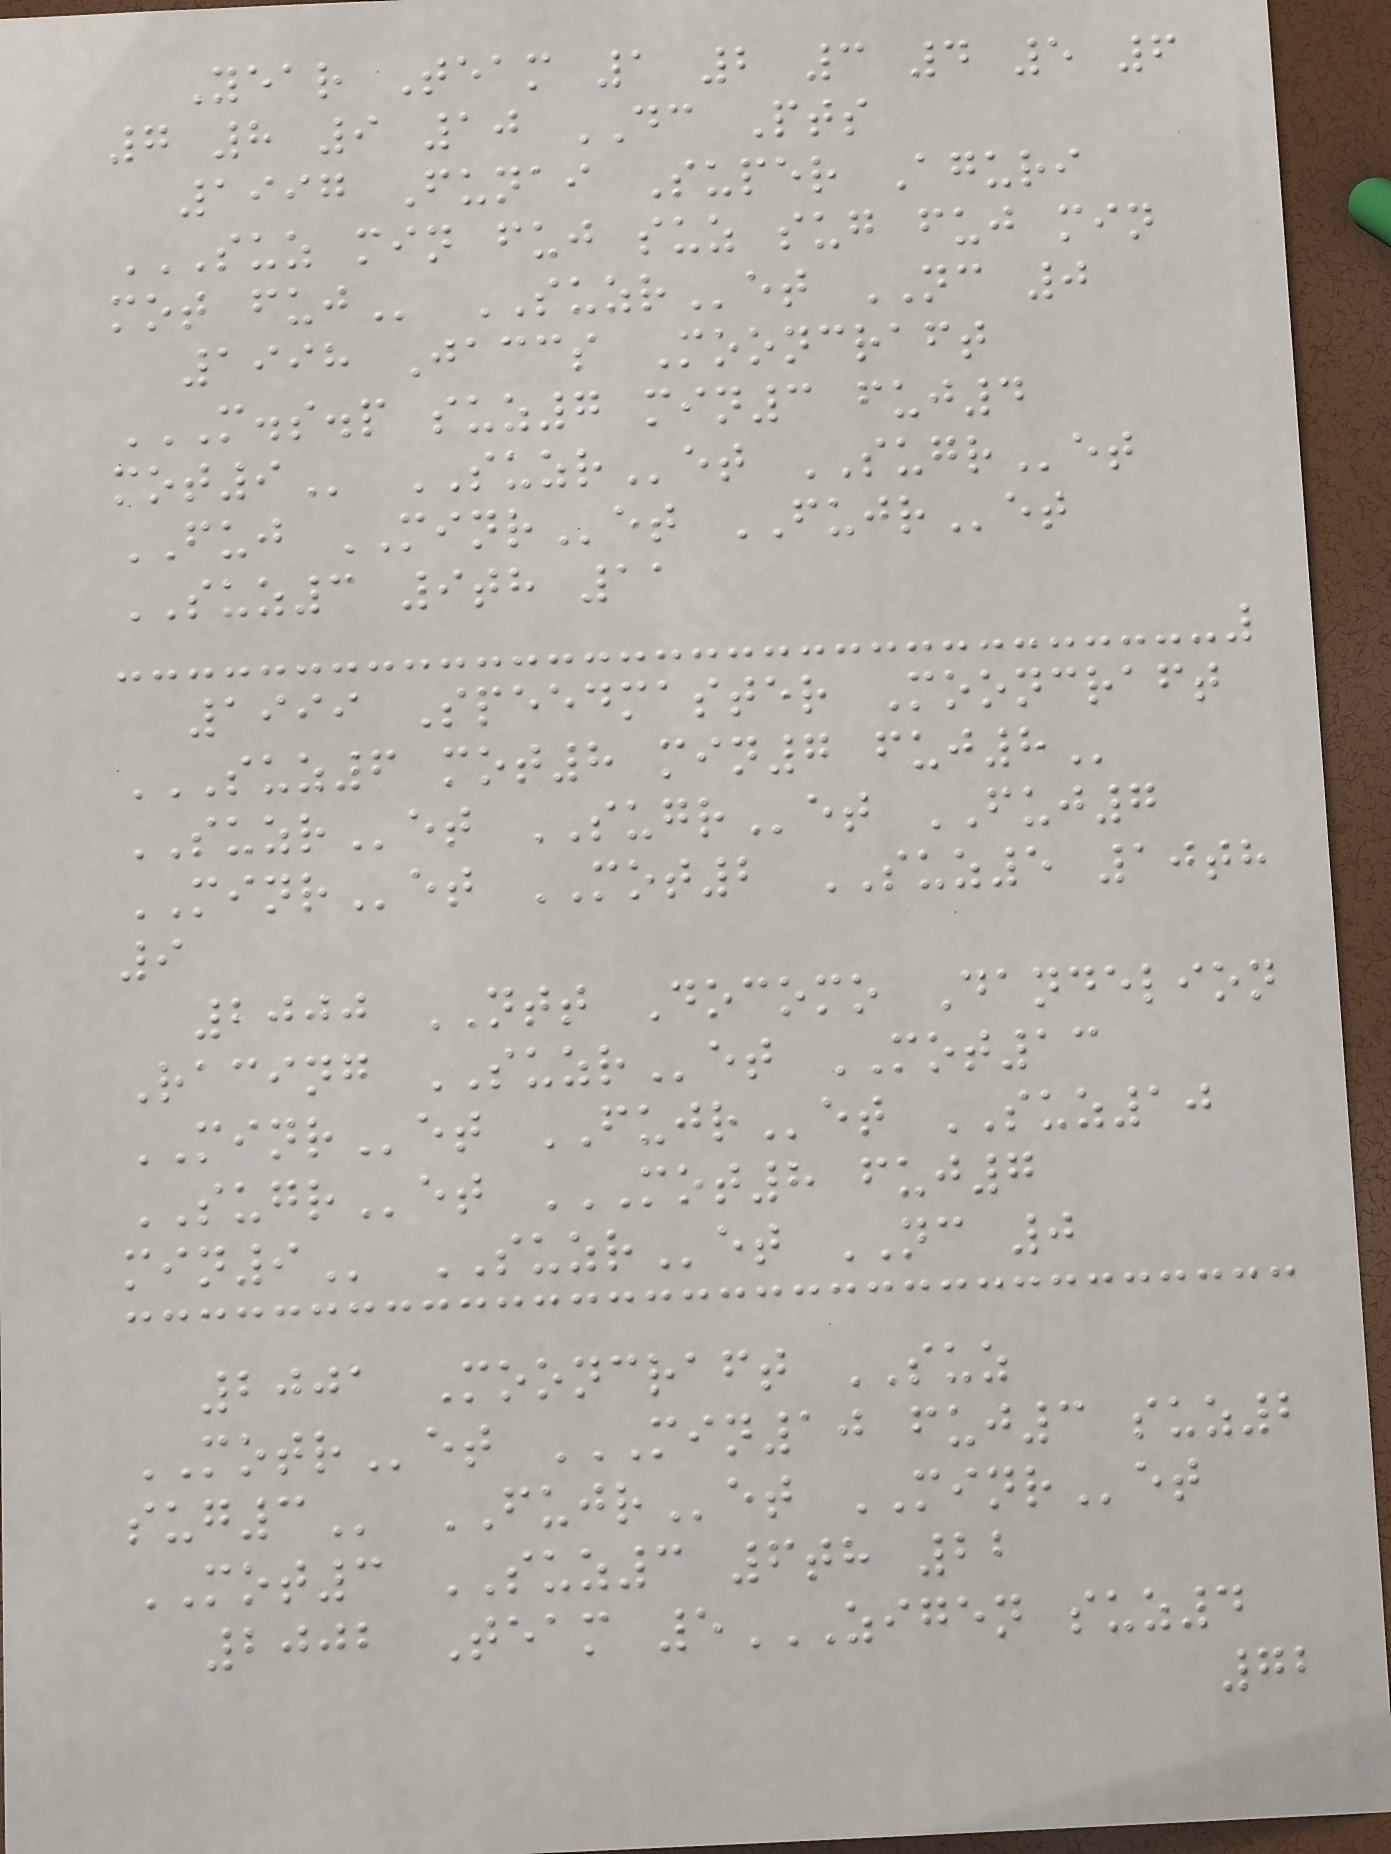Year Team 1 2 3 4 5 6
7 8 9 10 DC Pts
1997 Funai Super Aguri
SUZ MIN FUJ SUZ SUG FUJ MIN
MOT FUJ SUZRet NC 0
1998 Jaccs Mooncraft
M.S.P SUZ7 MIN3 FUJ4
MOT9 SUZRet SUGRet
FUJ MINRet FUJRet
SUZ3 9th 11
1999 Speedmaster Mooncraft
SUZ6 MOT8 MIN7 FUJ8
SUZRet SUGRet FUJ7
MINRet MOT2 SUZ5 10th
9
2000 NTT Docomo Dandelion
Racing SUZRet MOT13
MINRet FUJRet SUZ10
SUGRet MOT8 FUJ7
MIN9 SUZRet NC 0
2001 Mooncraft SUZ
MOTRet MIN10 FUJ3 SUZ2
SUG3 FUJRet MINRet
MOT3 SUZ3 6th 22
2002 Team 5ZIGEN SUZ4
72
